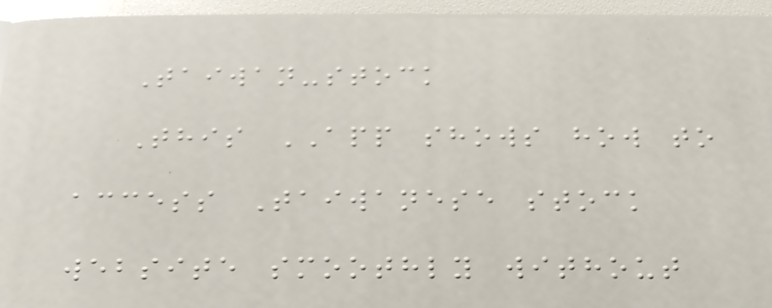Taiwan-stock
This APP shows how to
access Taiwanese stock
website smoothly without
